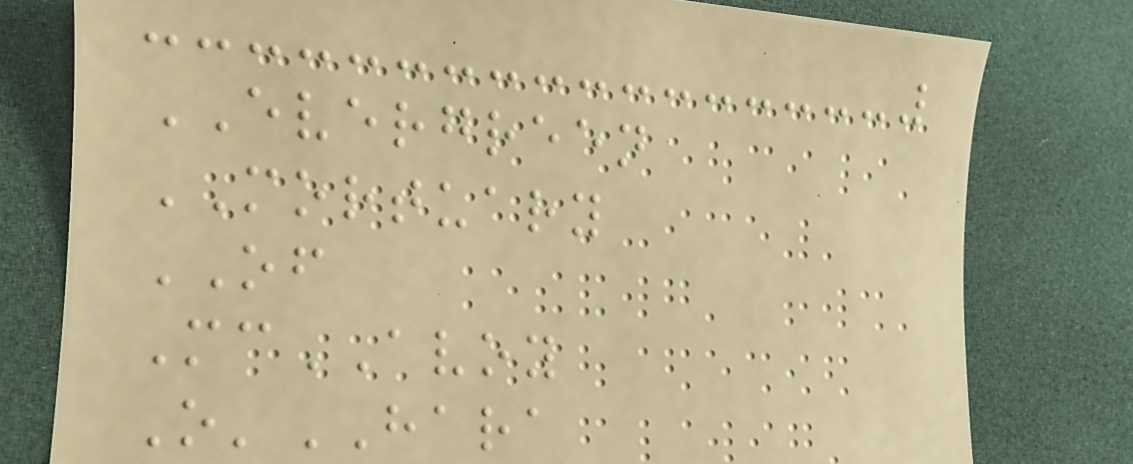EVERGREEN
MORTUARY
OF
McAVOY
O'HARA
